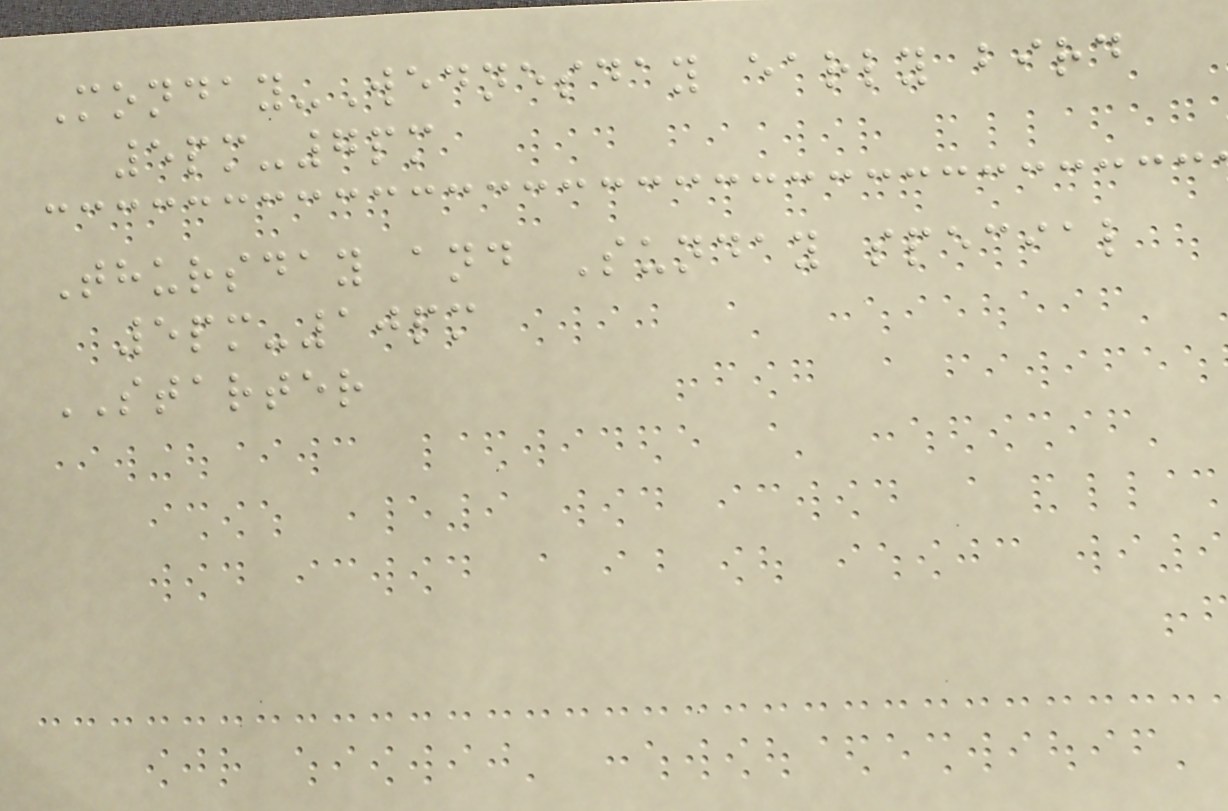Monday-Wednesday early bird
5pm-7pm
Thursday and Sunday special
5pm-10pm
STARTER
